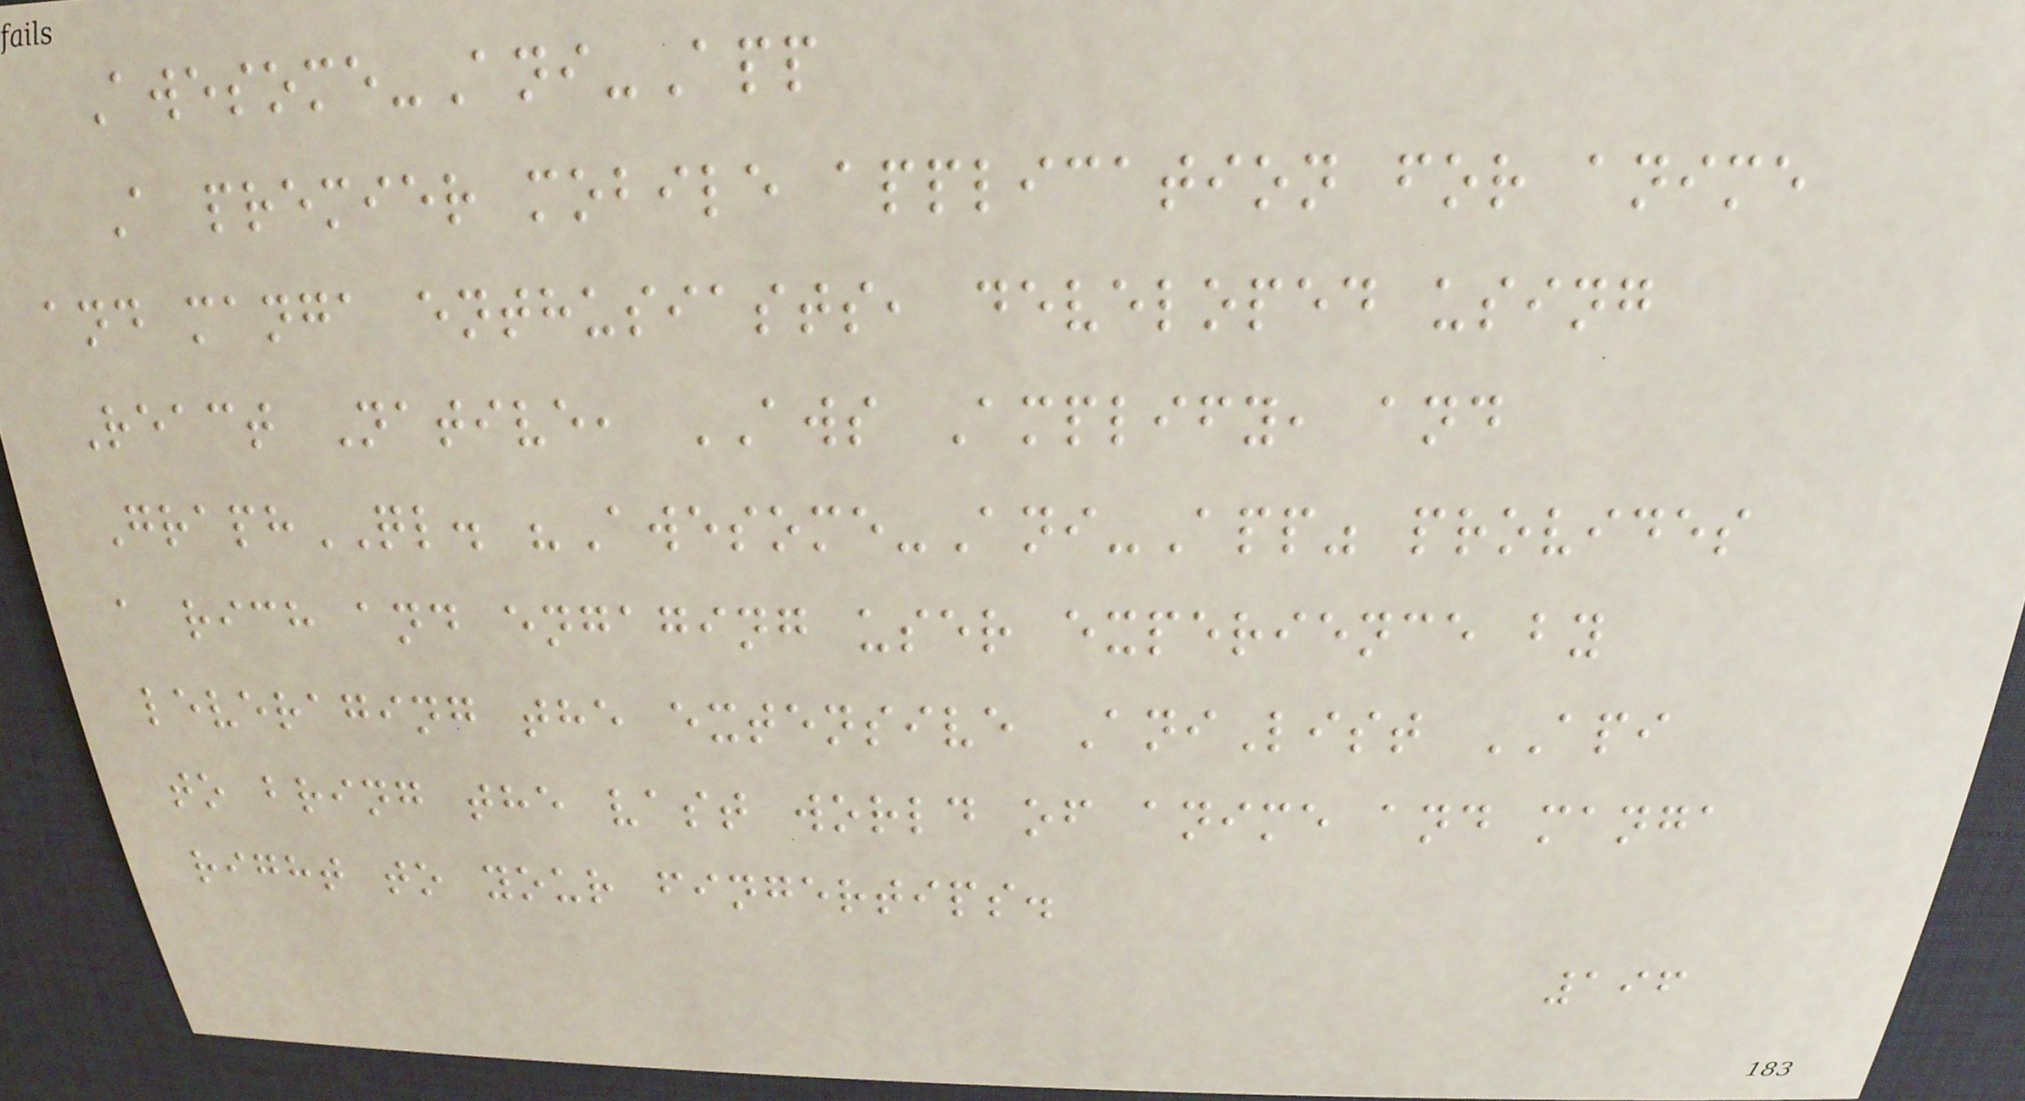Awesome-Ani-App
A premier mobile application for anime
and manga enthusiasts, developed using
React Native, AWS Amplify, and
GraphQL. "Awesome-Ani-App" provides
a rich and engaging user experience by
leveraging the extensive AniList API
to bring the vast world of anime and manga
right to your fingertips.
196
